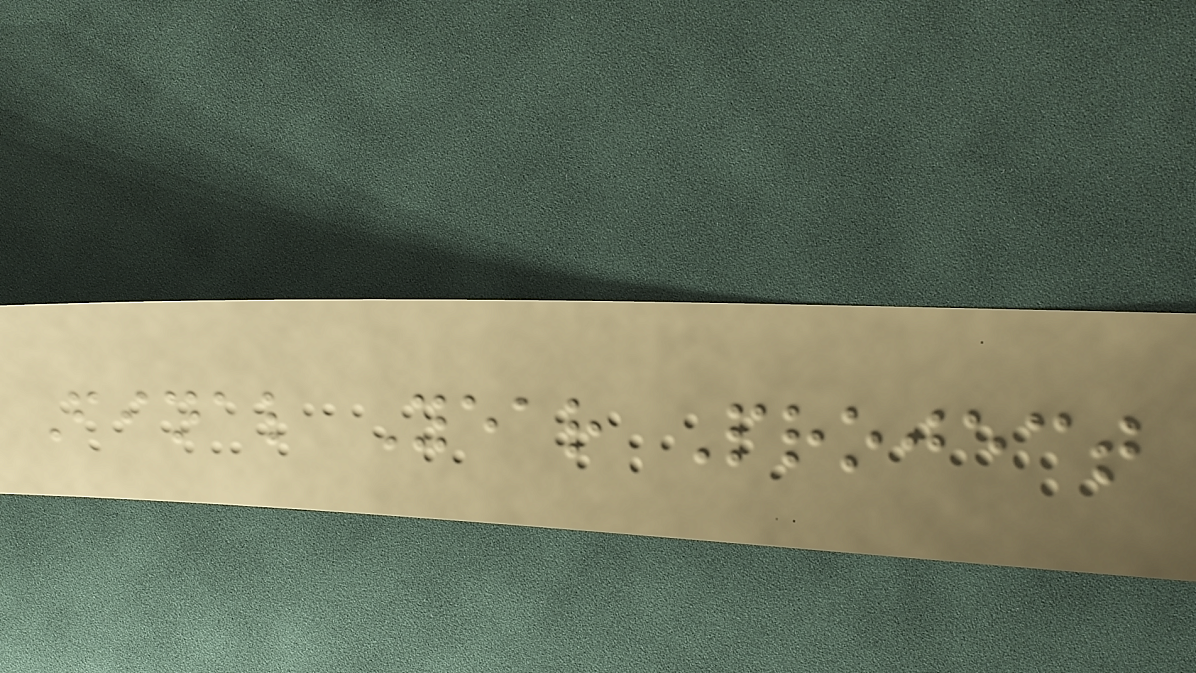Final Year Project
